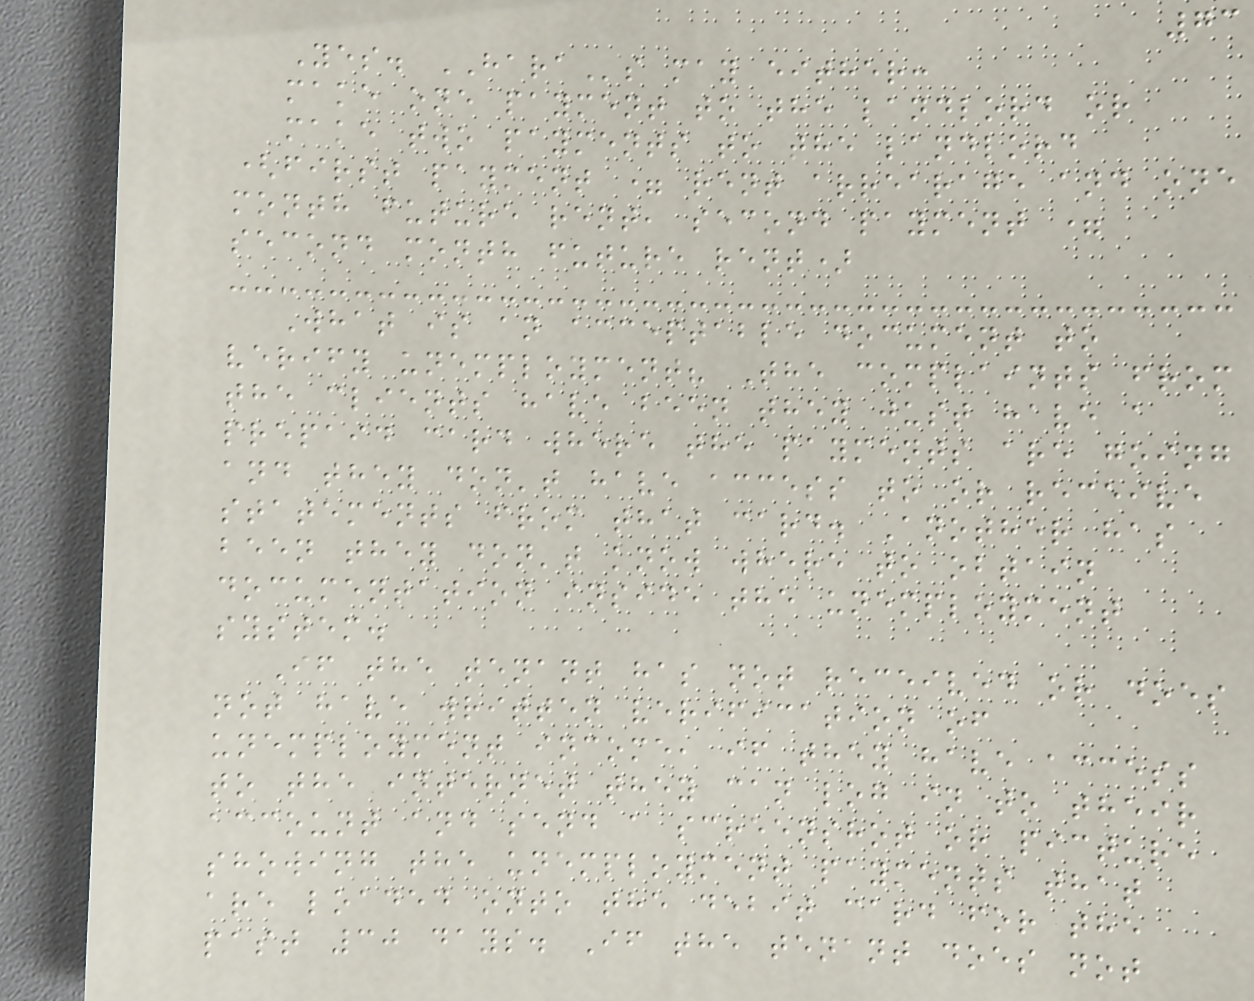73
Yes. HARAs may either:
make one payment to the landlord or
make two payments to the landlord
(first payment = rent arrearage and one
month future rent, second payment =
second month future rent)
What is an acceptable document to
verify unemployment? The complaints from
the clients have been they just have a
prepaid card where the payments are going
and they don't have access to or receive
statements from that card. Another has
been they don't know where to obtain
documentation inside the unemployment
system.
If the tenant has not received or does
not have written verification of
unemployment income, if they have access
to the internet they can log in to their
account and send a screenshot or picture
showing the unemployment payments that
are loaded onto the debit card for the
past 30 days. If the tenant does not
